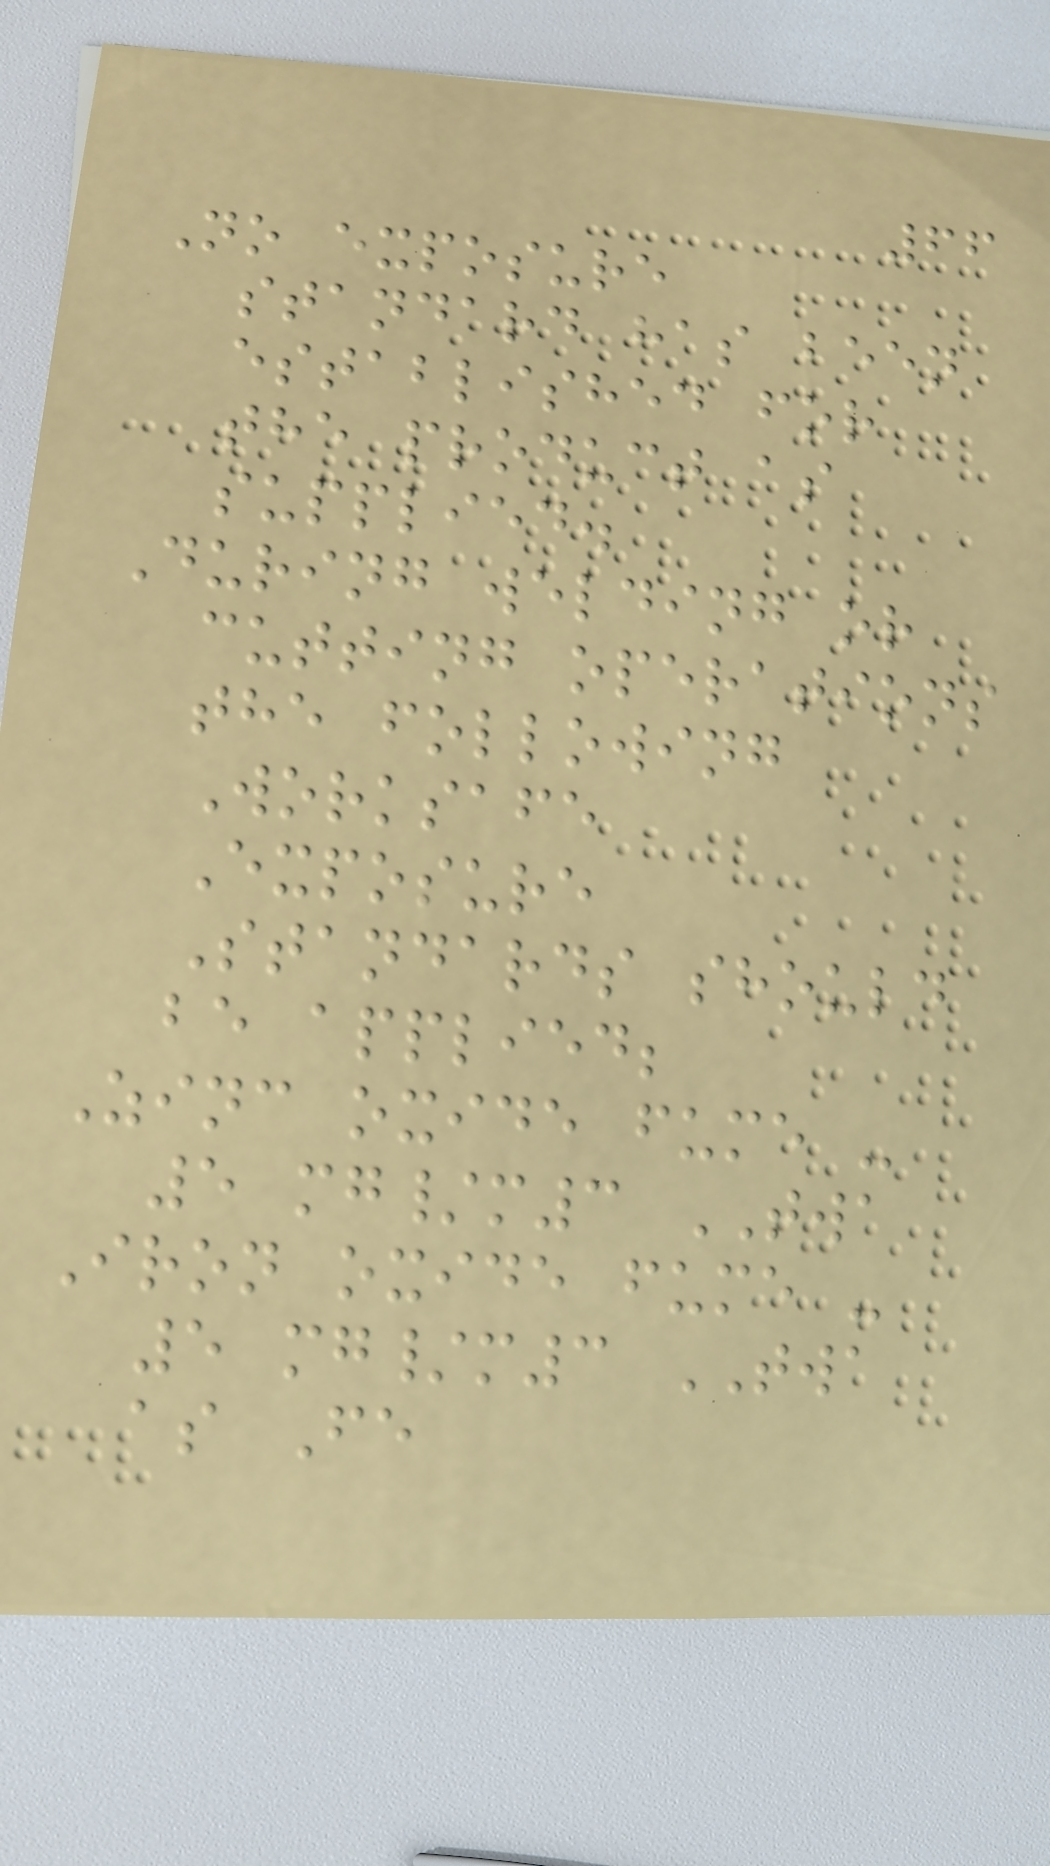66
No exposure
standard has been
established for
the product as
supplied.
During welding or
cutting operations
the following
Worksafe
Exposure
Standards should
be applied;
Zinc oxide fume -
5 mg/m3 TWA
Iron oxide fume -
5 mg/m3 TWA
as Fe
